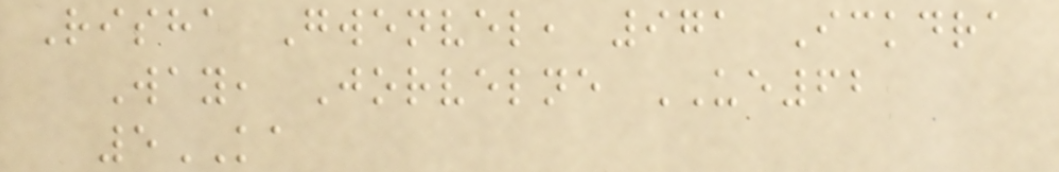Risha Gwenvel, 971 Ickdra
Way, Jorvelne UE62
5KA
